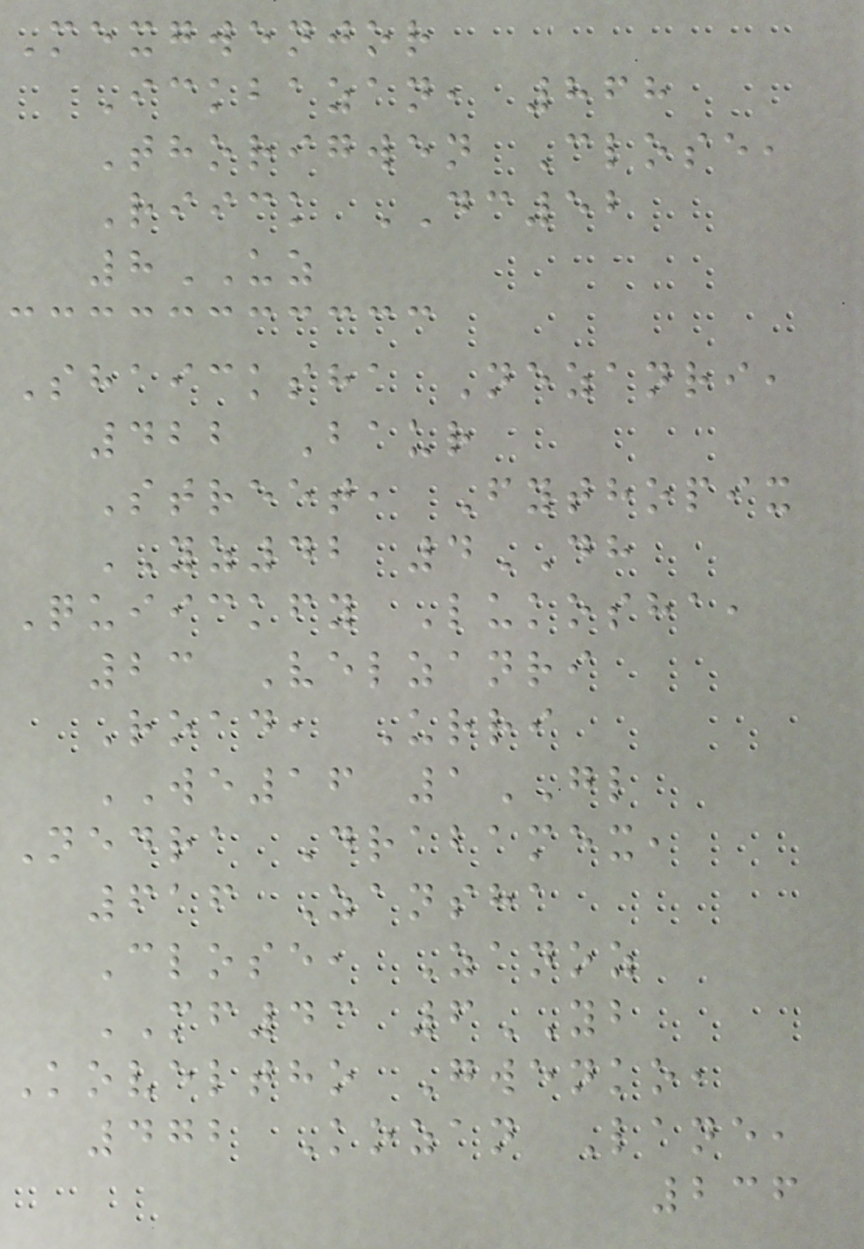Mexgwenjor
Ickbazan, 868
Thorigwen Close,
Riick DC52
8UZ
Shaicksha Nezanri,
422 Baur
Street, Fythopix
YZ42 4DH
Quiickfy Lukosha,
23 Velzanri
Road, Urri
WE16 1GL
Nedra Drabamex,
616 Zansha
Close, Zanoz
MF43 6YB
Koveltho Gwenko,
472 Kozan Lane,
236
